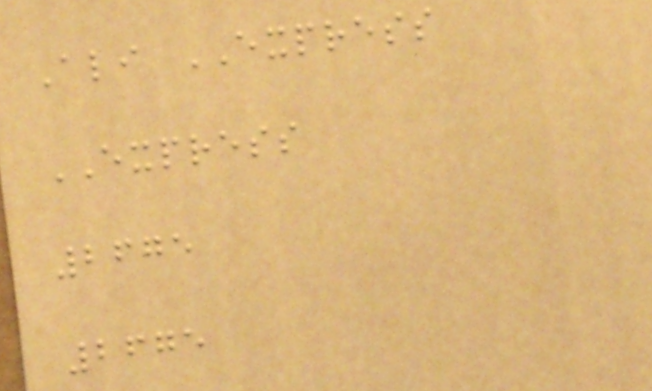Ali EXPRESS
EXPRESS
2675
2675
